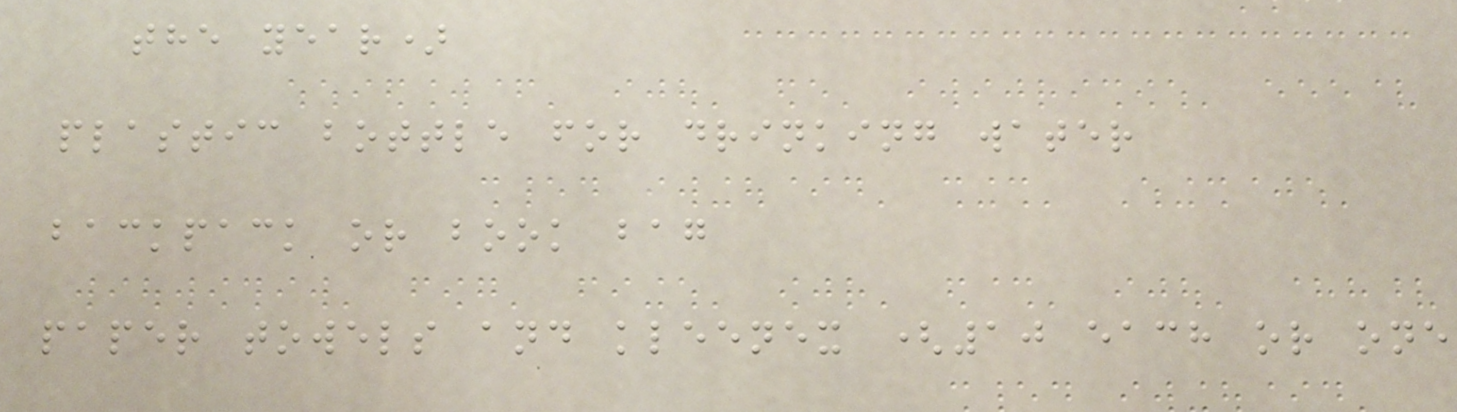the year)
plastic bottle for drinking water
backpack or book bag
paper towels and kleenex (10 each or one
